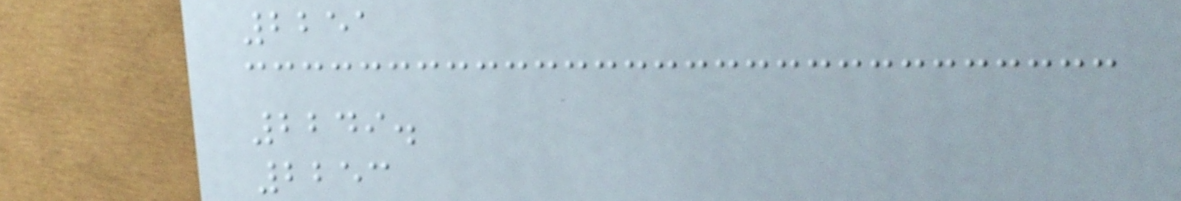2251
2249.
2253
